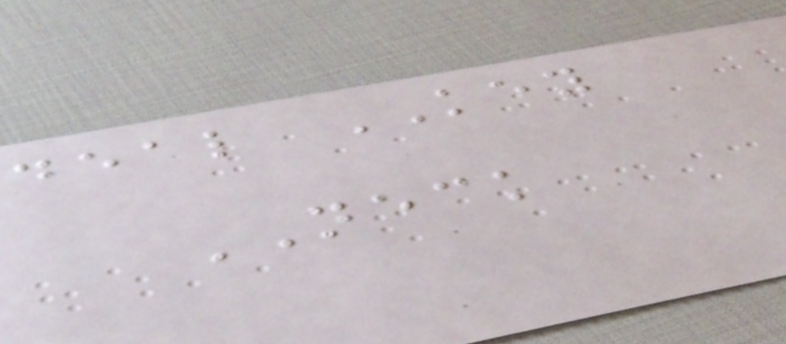deal KEY
NECK
